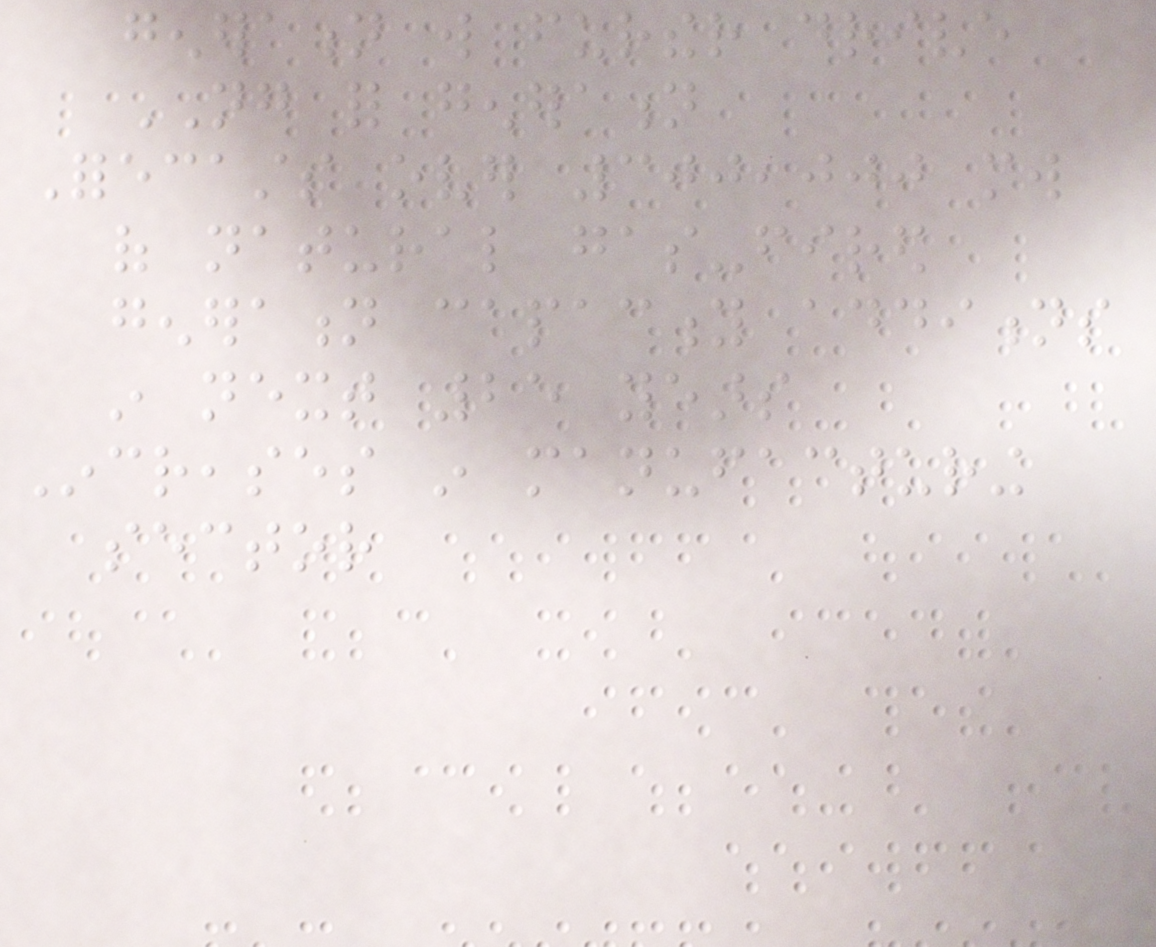generation will further drive
NG for generation
Forecasts over 300,000 mw
of natural gas-fired
generation capacity additions
in next 25 years
Increases in manufacturing
sector
